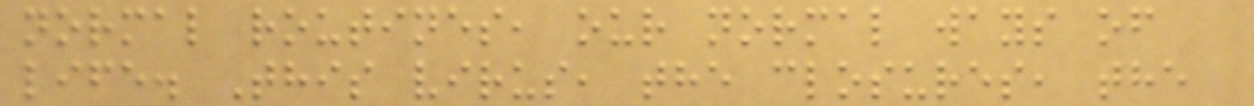normal routines, our normal ways of
life. This virus, the closures, the
